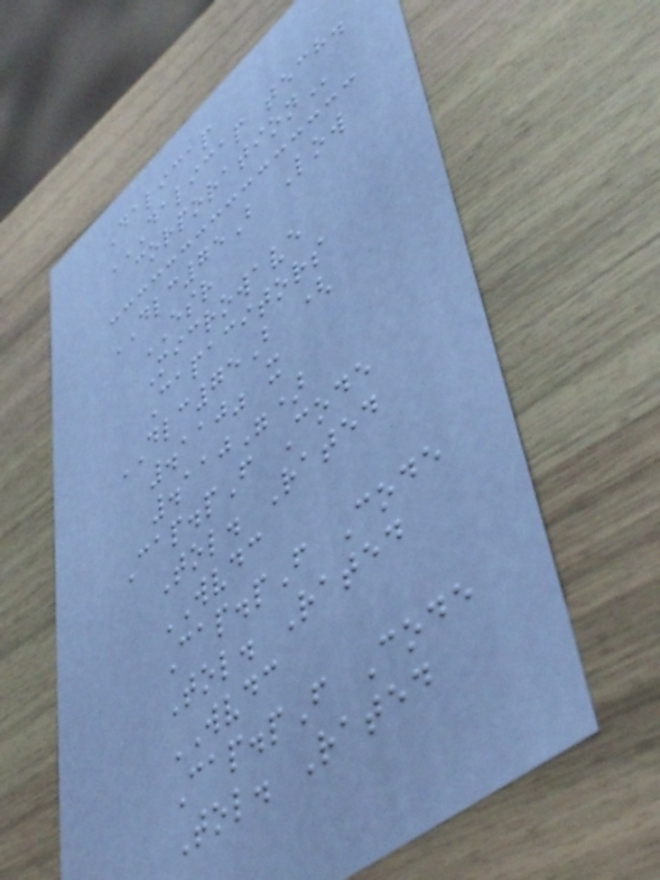Dalicap
DALICAP TECH.
CORPORATION
DLC75B Low
ESR
Microwave
Capacitors
DLC75B (
.110" x
.110")
Cap.pF Code
Tol. Rated
WVDC
Cap.pF Code
Tol. Rated
WVDC
Cap.pF Code
Tol. Rated
